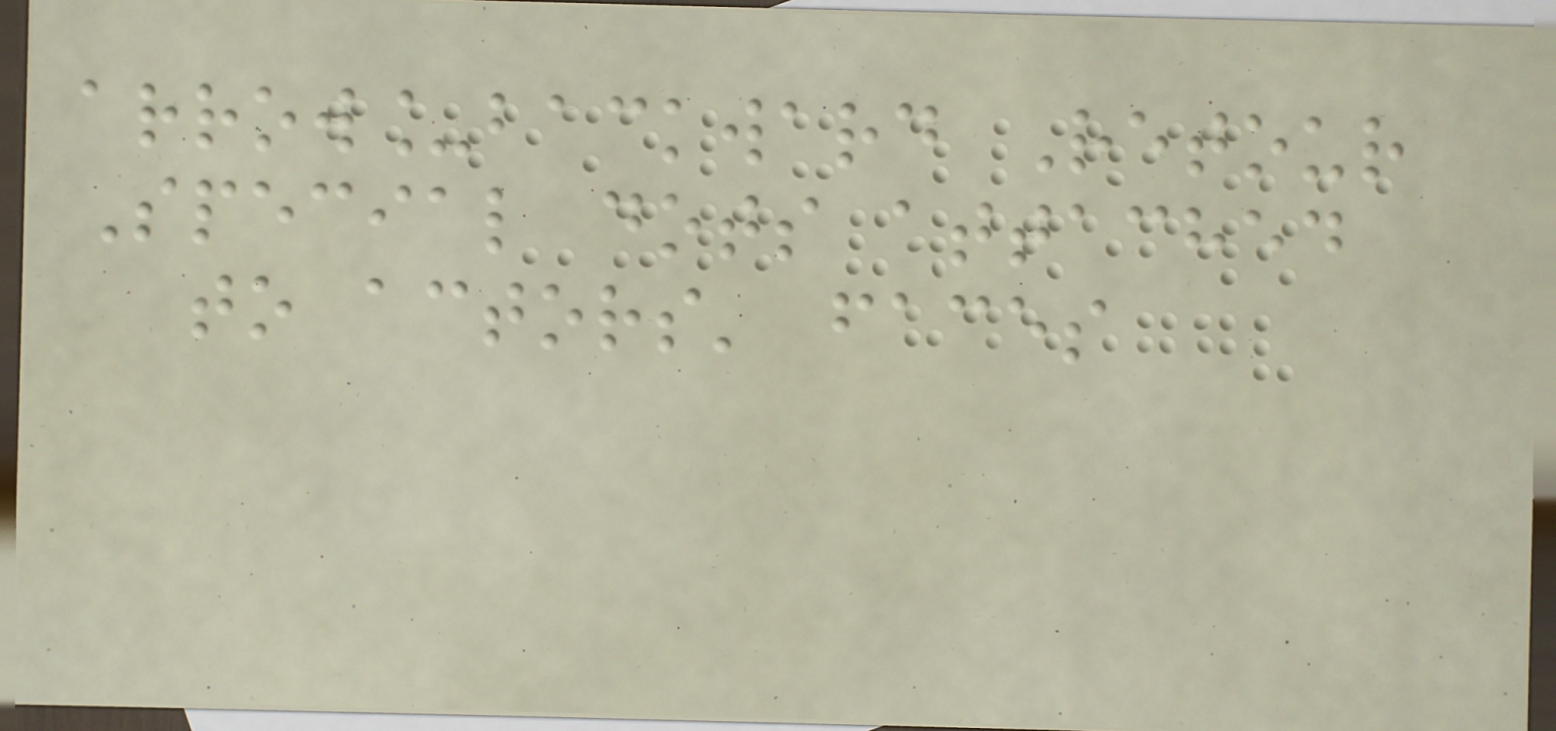arrow_backward Retour
Special dots attached
to actors' faces
